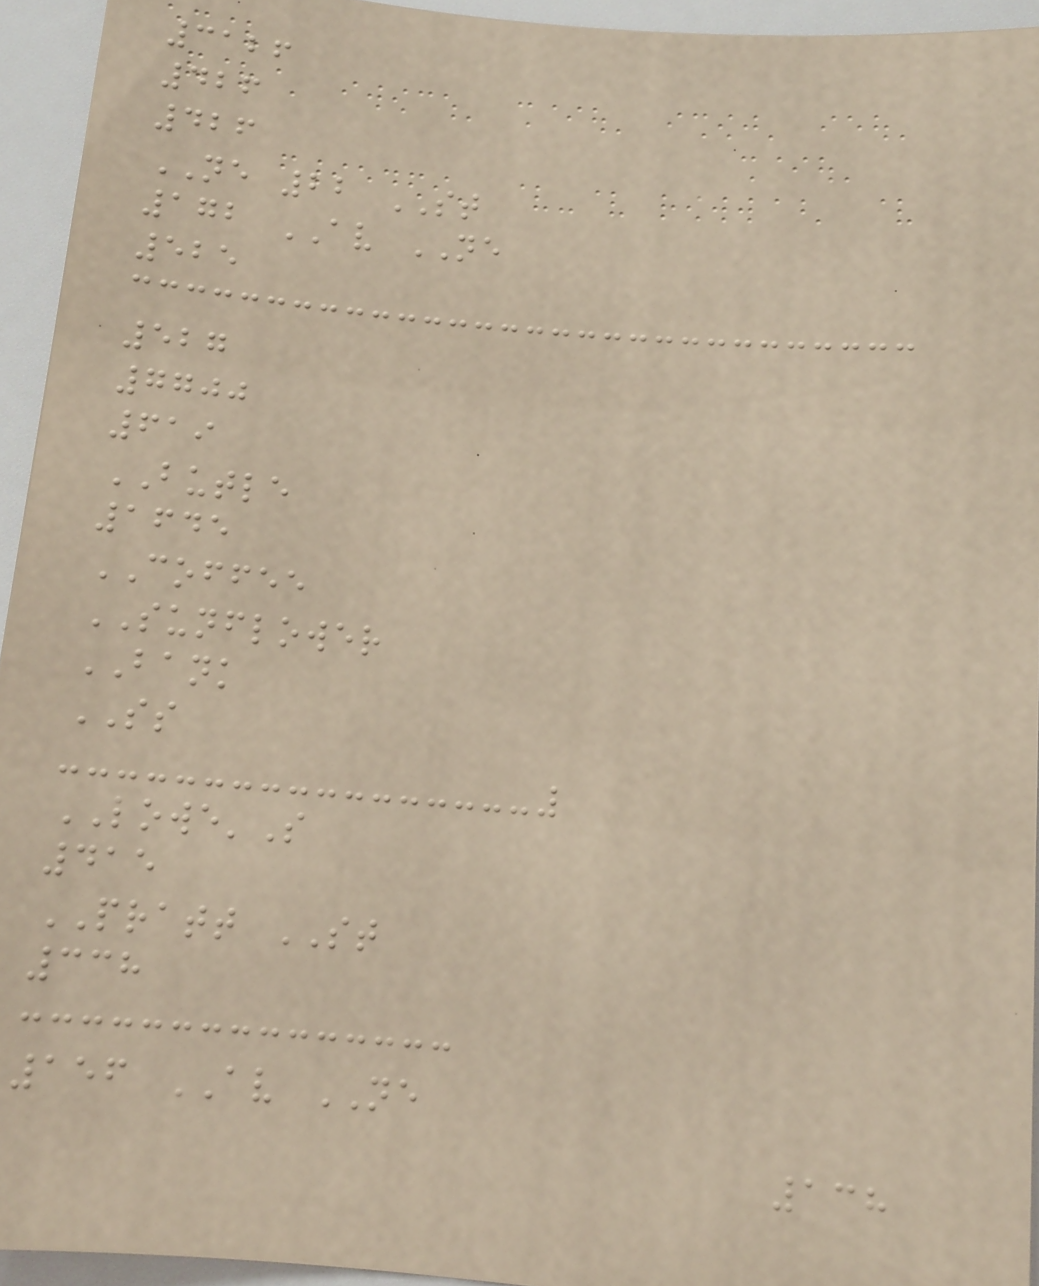3126
426
426
NE 22 ST
172 AV NE
525
527
7700
619
BUTLE
1645
COFFEE
SUNFLOWER
BANK
SS
LOWE'S
415
PRATT ST
338
156 AV NE
138
